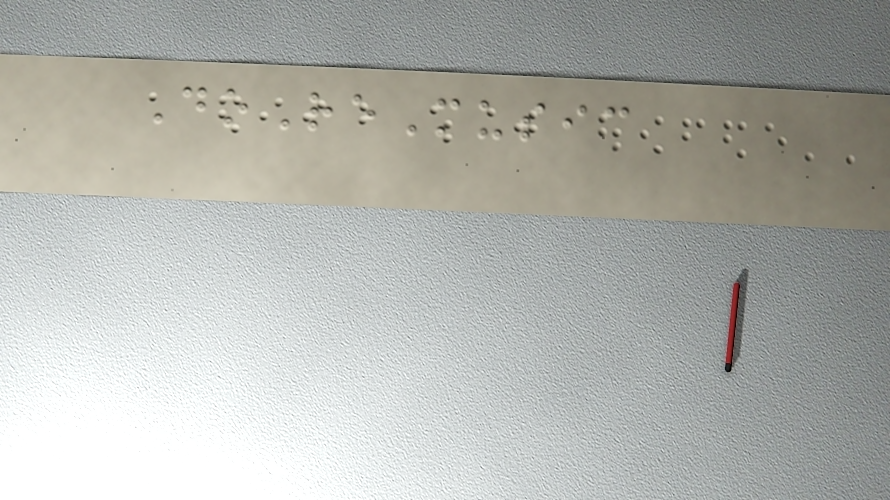DoReMusic
